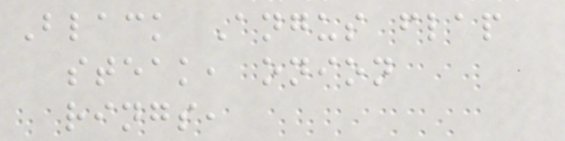Black Angus flap
steak, onion
rings,
